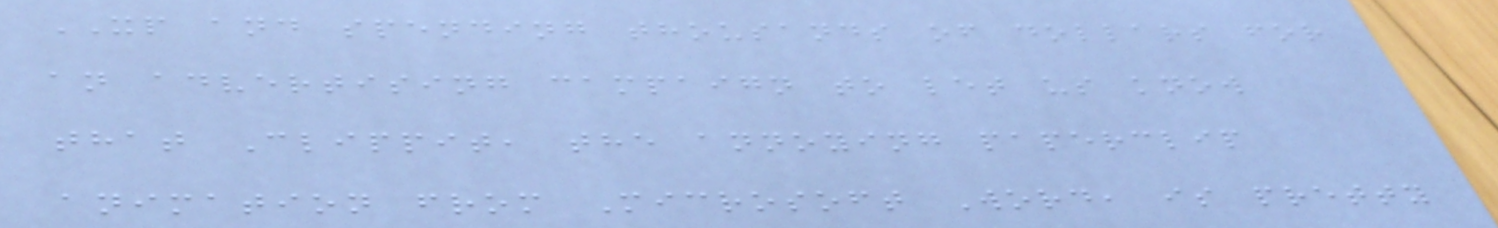XP and spending thousands of dollars for
an advertising campaign to let us know
that Clippit, the annoying paperclip
animation from Microsoft Word, is pretty
